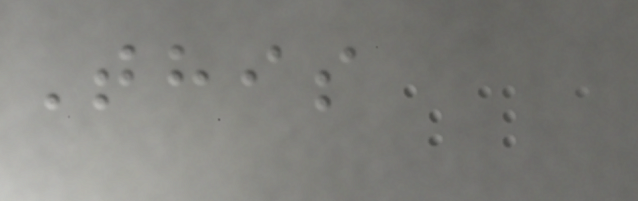This
